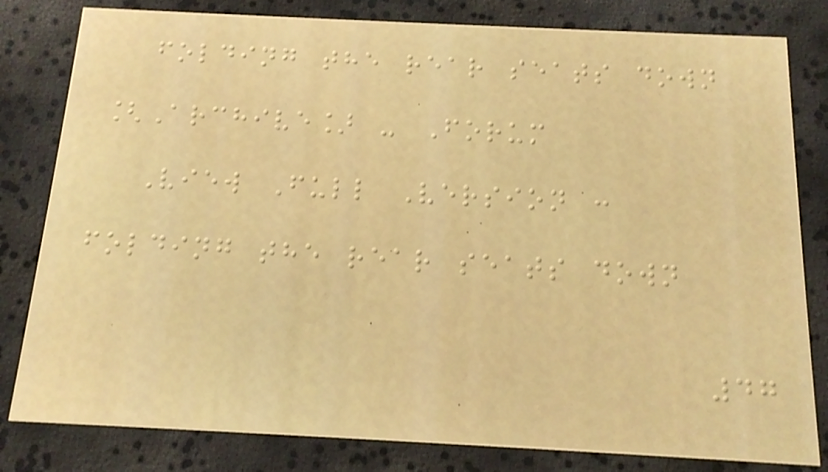folding the rear seats down
[Archive] - Forum
View Full Version :
folding the rear seats down
47
